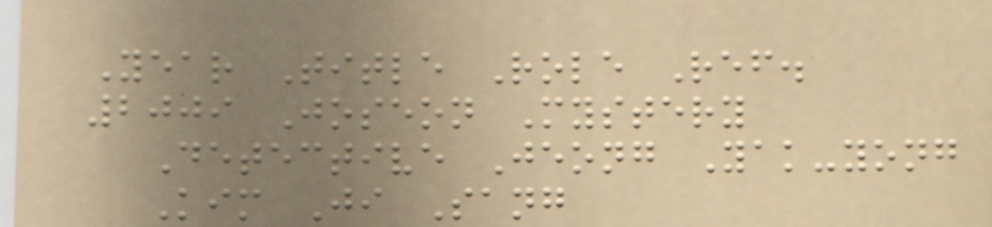Year Title Role Ref.
2009 Joseon Mystery
Detective Jeong Yak-yong
Kim Ji Sang
